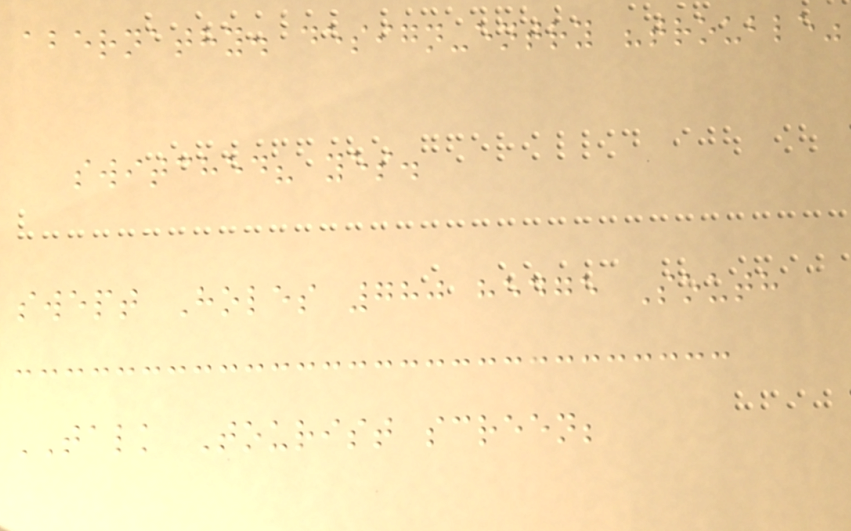abernathy. design-entry "trouble"
switched? yes.
swept Holes 780 hedge South
TALK Tourist screen;
